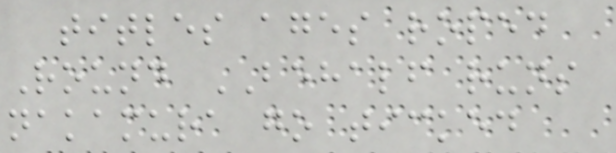titles ages roped
Round BEHALF runs
nakamura go ticked
